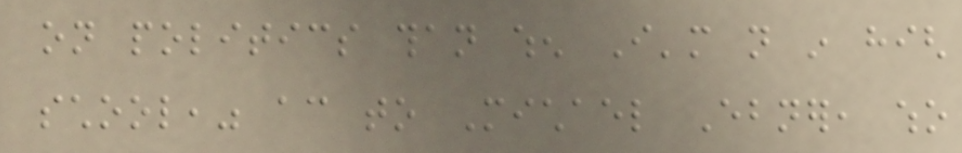on politics than when I'm not in high
school," according to Michael Ebner, who
